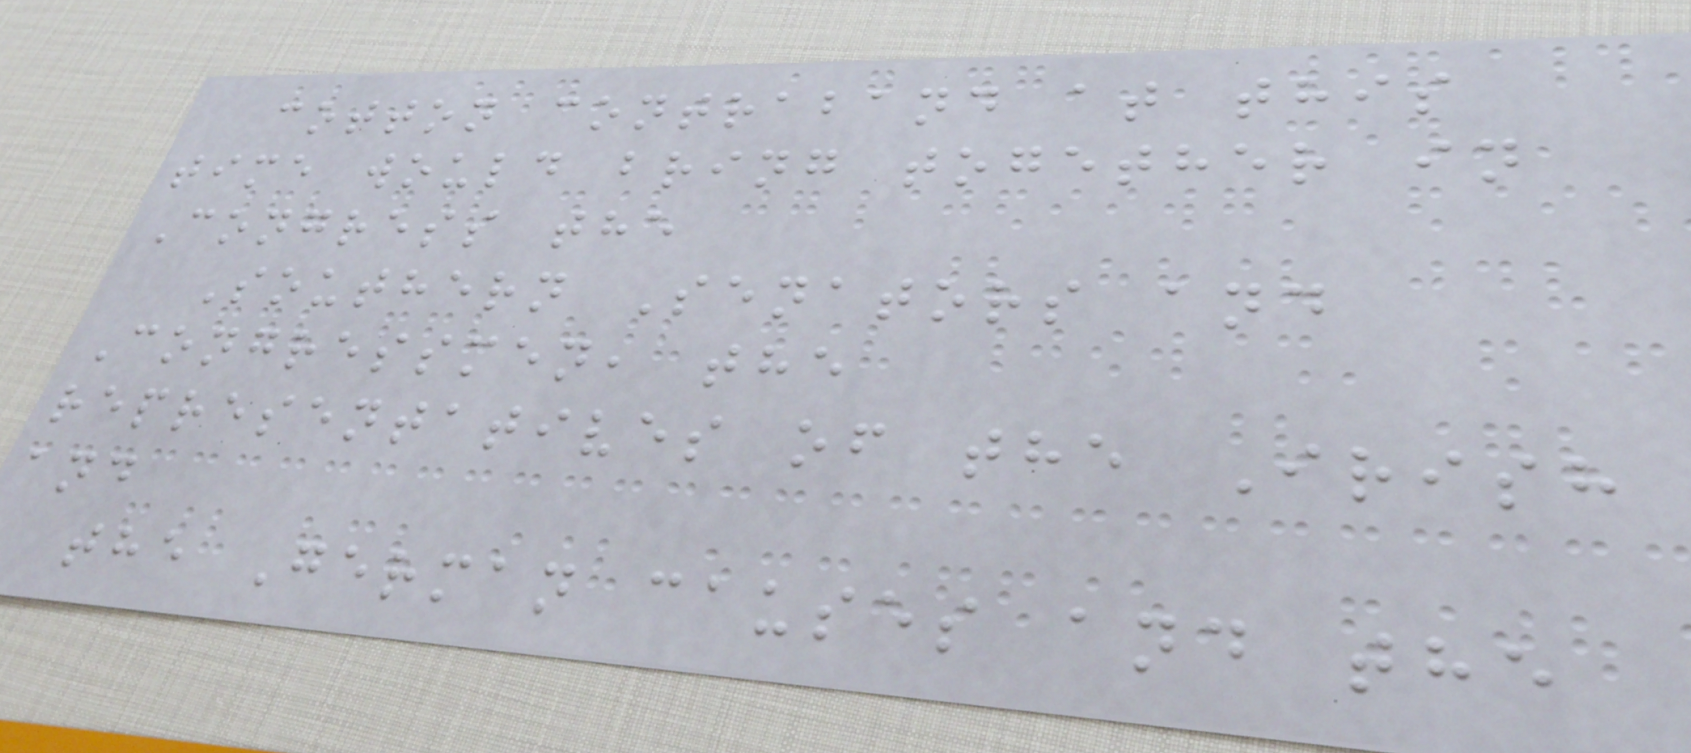cotton contraband at this
time would bring together in
Congress the
Southern Senators and
Congressmen, the
representatives of the Irish
and
the German causes and the
